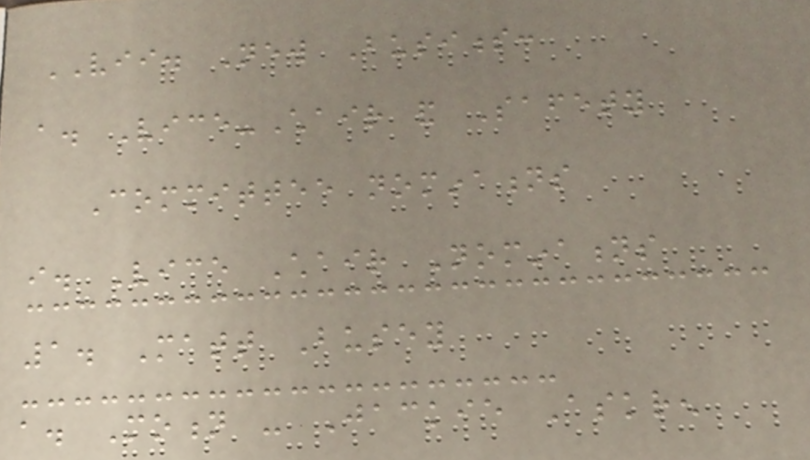VII. New Business:
a. Vice-Chair and Safety
Committee nominations
i. Vice Chair Nominations
1. Matt Busey
a. Motion - Jackie Askren
